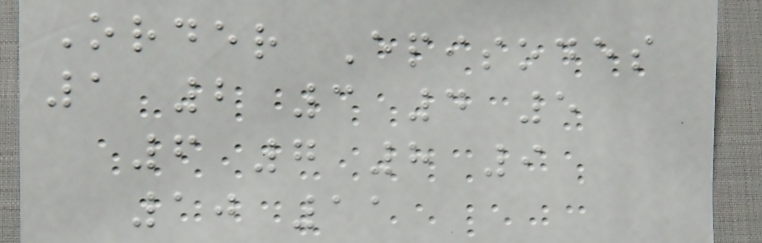Order Episodes
1 2 3 4 5
6 7 8 9
10 11
